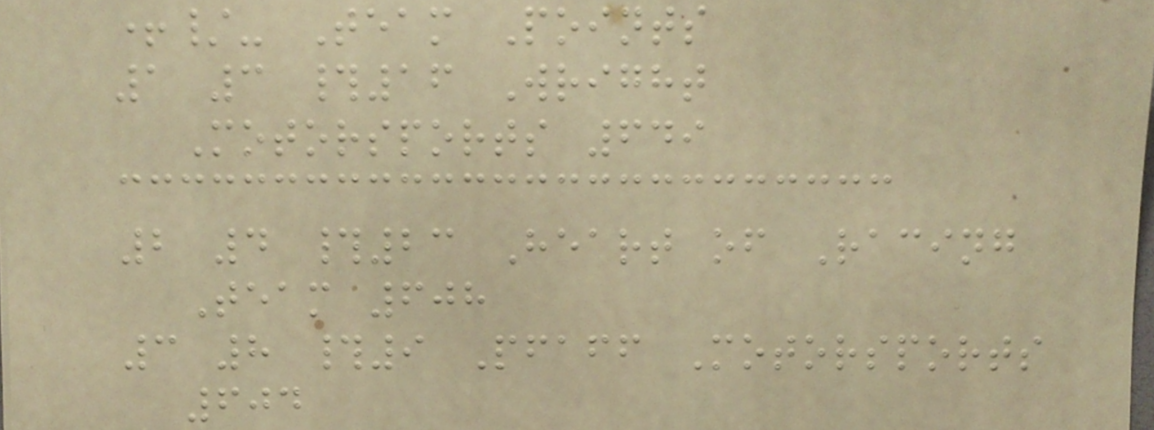+/- Team Points
1 3 #16 Wright
Motorsports 649
2 4 #23 Heart of Racing
Team 608
3 8 #9 Pfaff Motorsports
604
